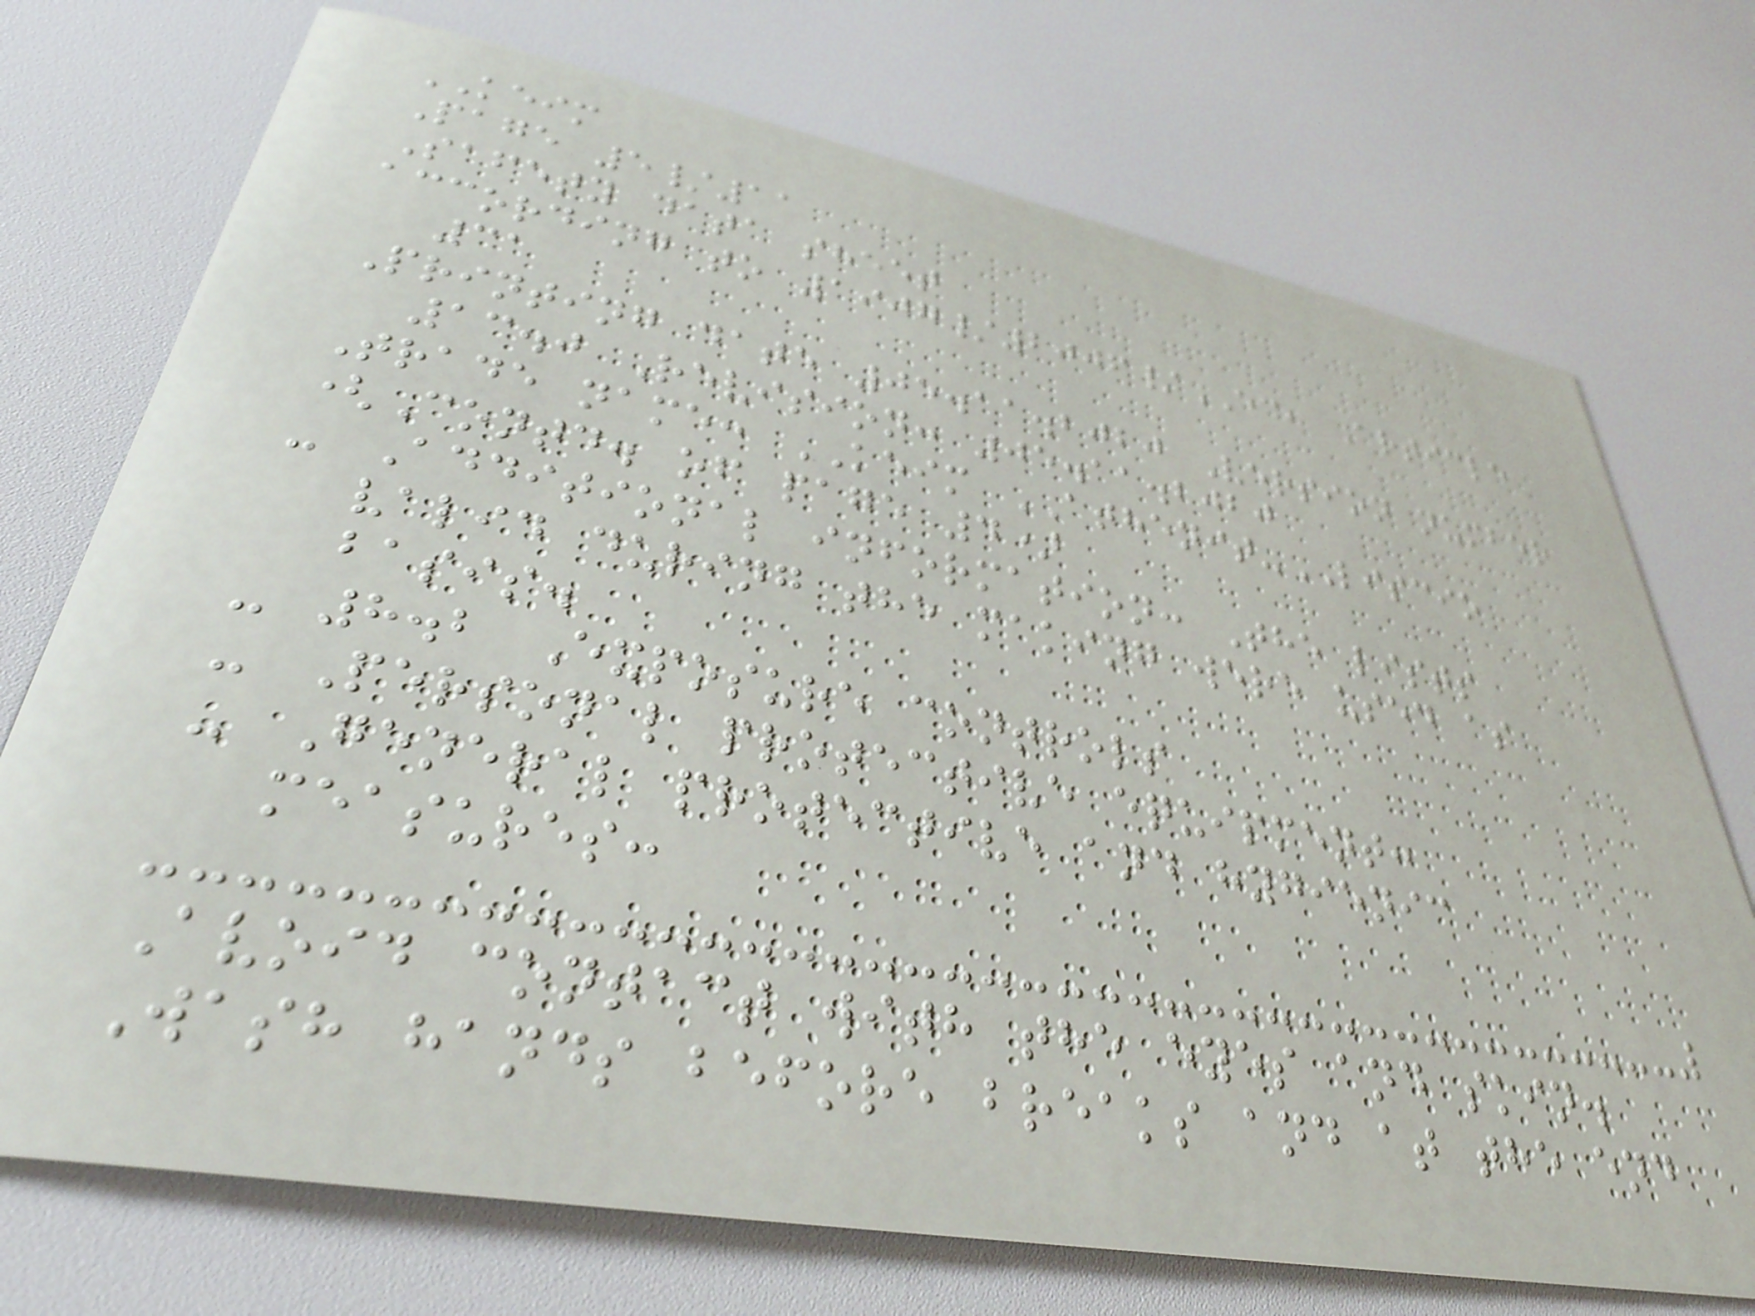KEIM
Page 5/11
Safety data sheet
according to 1907/2006/EC, Article
31
Printing date 05.11.2020 Version number
13.0 Revision: 05.11.2020
Trade name: KEIM ATHENIT-LISCIO
(Contd. of page 4)
- Additional information: The lists
valid during the making were used as
basis.
- 8.2 Exposure controls
- Personal protective equipment:
- General protective and hygienic
measures:
Avoid contact with the eyes and skin.
Wash hands before breaks and at the end
